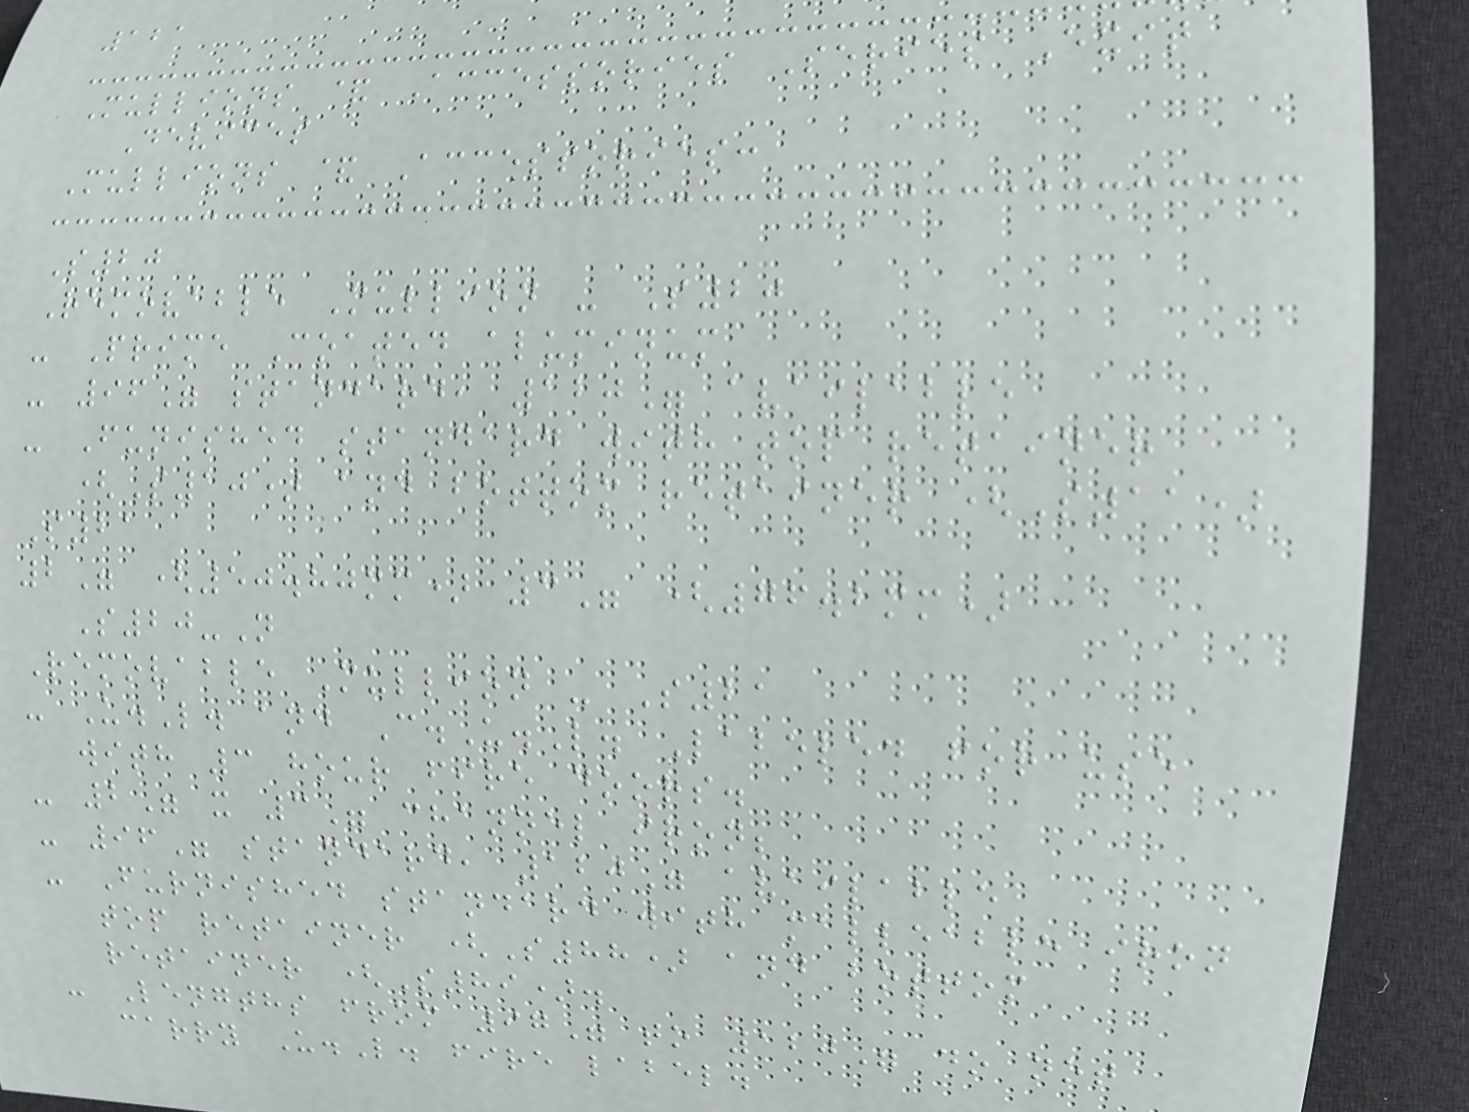121
Mullions & Accessories Series Exit
Devices
Mullions & Accessories:
S20
Removable Mullion - S20
- Prime Coated aluminum
- 96" standard, 120" available
- Funished standard with top retainer
(S10) and bottom retainer (S11)
S21
2" (50.80mm) 3" (76.2mm)
S20-N
Removable Mullion - S21
- U.L. and C.U.L. Labeled for use
with 3 hour fire doors.
- 2" x 3" channel iron;
- 96" standard, 120" available
- Furnished standard with malleable iron
top retainer (S88) and bottom
retainer (S89).
- Lengths from 97" to 120" do not
carry U.L. fire label.
